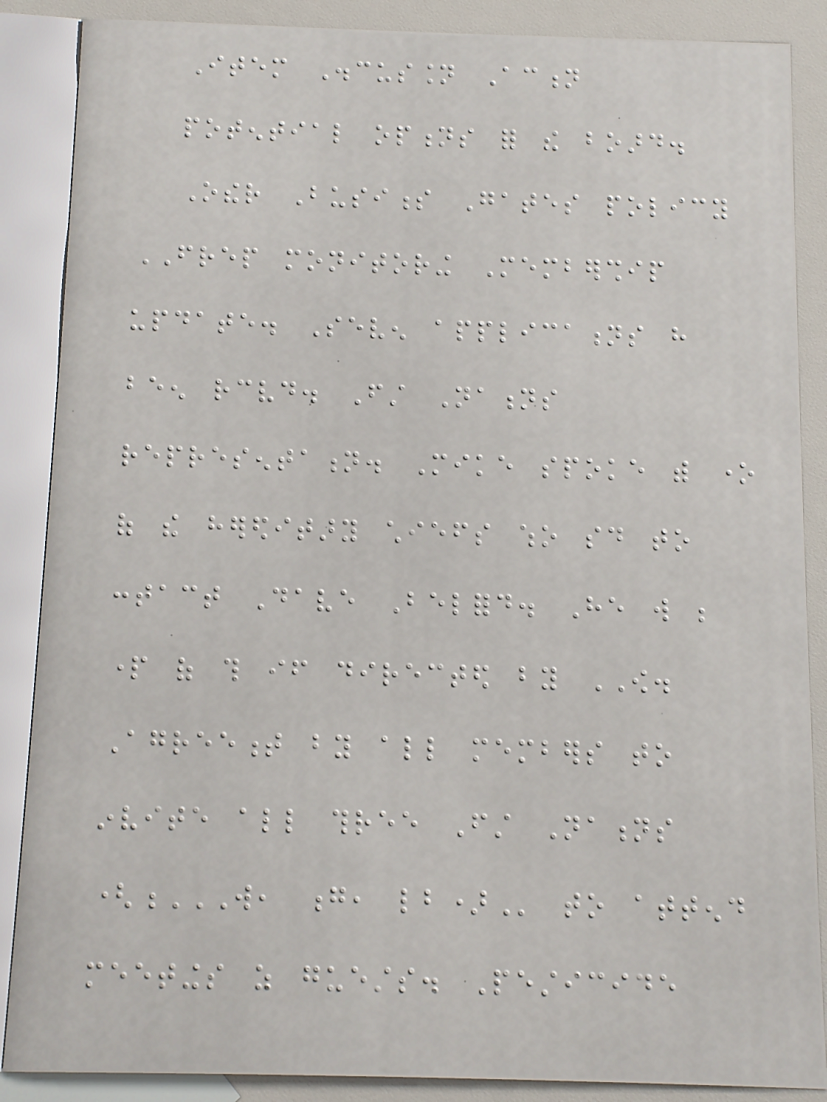Item Discussion Action
potential options for the board.
Other Business Gates policy
FREP monitoring Membership
update. Seven applications have
been received. First Nations
representation. Mike spoke with one
of the hereditary chiefs who said to
contact Dave Belford. He will be
part of this if directed by OW.
Agreement by all members to
invite all three First Nations
(W, G, LB) to attend
meetings as guests. Pesticide
